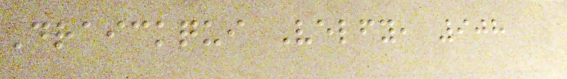Draickqui Velfy, 908
